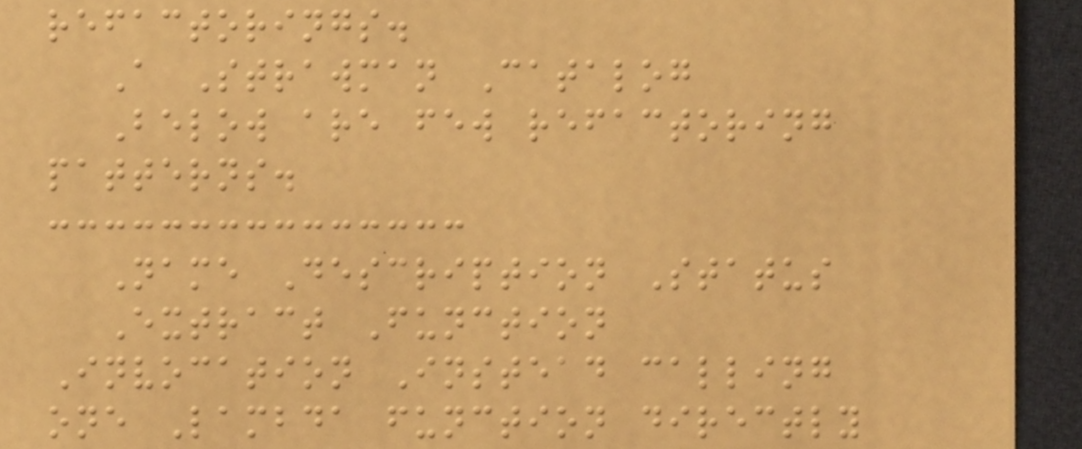refactorings.
A Strawman Catalog
Below are few refactoring
patterns.
Name Description Status
Extract Function
Invocation Instead calling
one Lambda function directly
